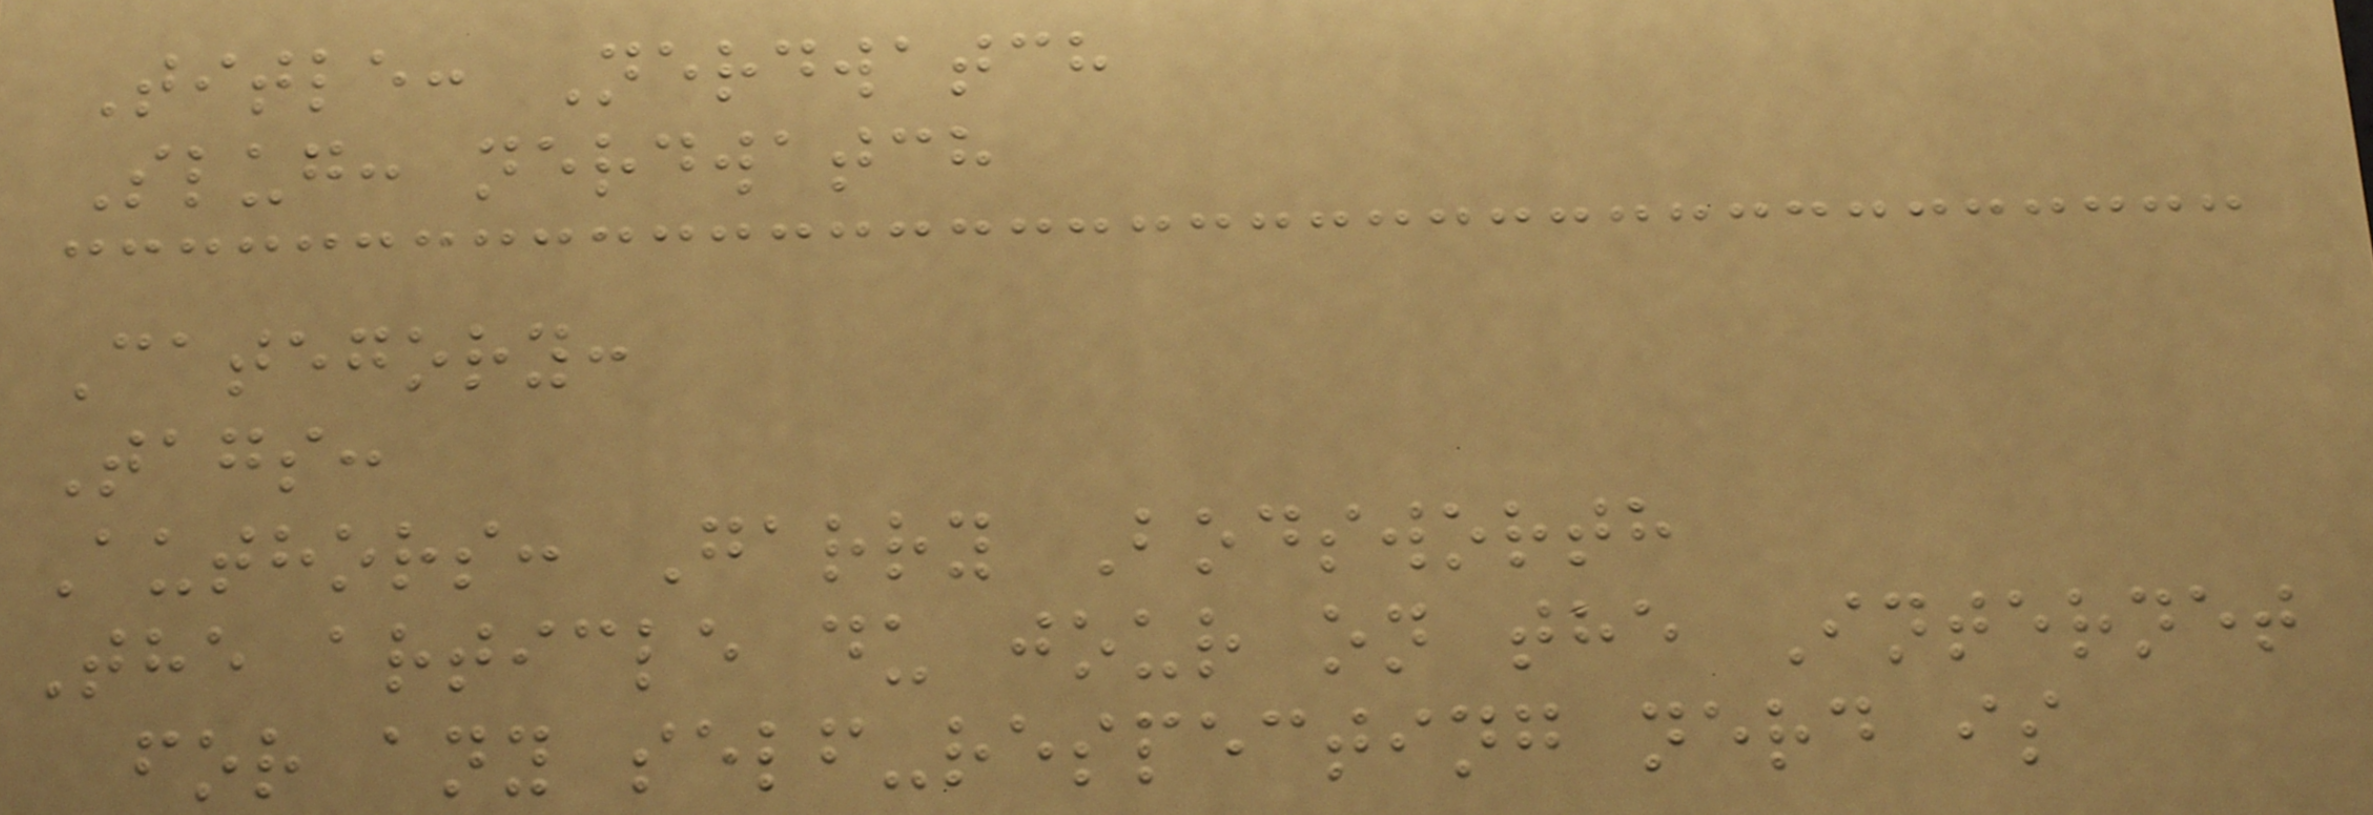Title: Nerdwatch
Slug: nerdwatch
Category:
Tags:
Authors: Garry Bodsworth
The article du jour on the Internet
for any self-respecting nerd is
